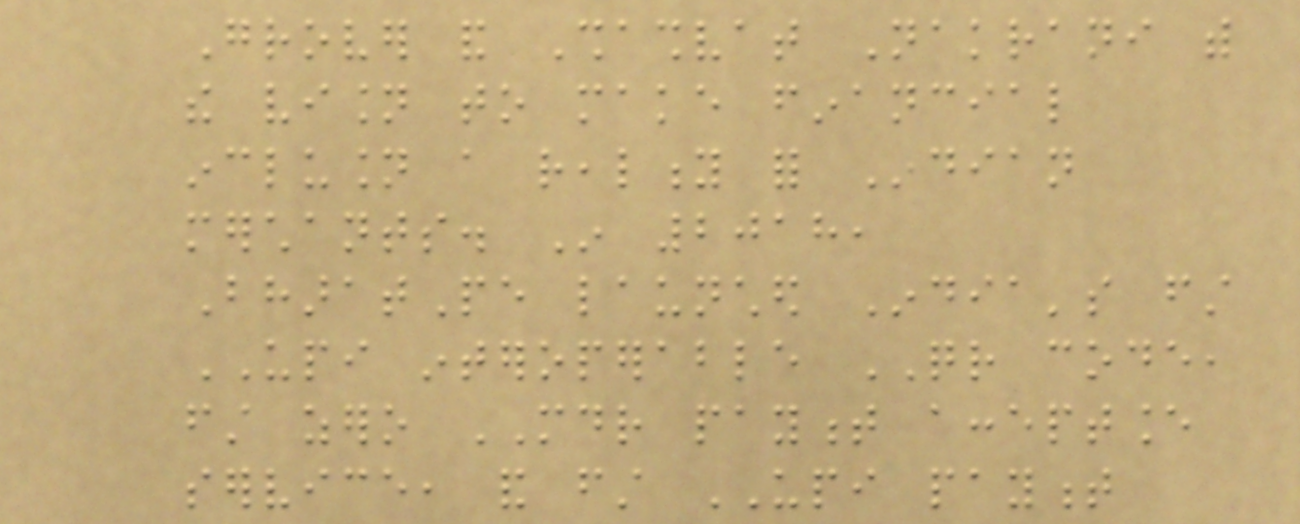Grover and Shashvat Nakrani with
the vision to make financial
inclusion a reality for Indian
merchants. In 2018,
BharatPe launched India's first
UPI interoperable QR code,
first zero MDR payment acceptance
service, and first UPI payment
